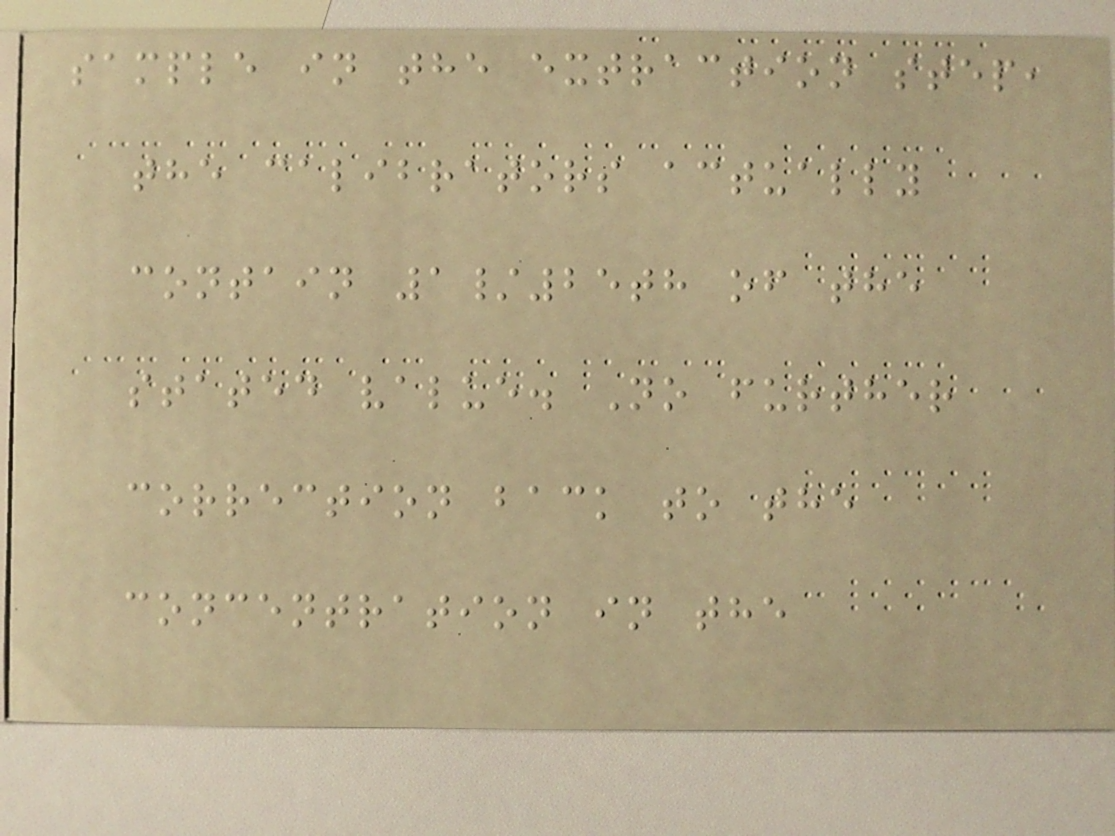sample in the extraction step,
the calibrators actually
contain 1/25th of the
stated value. No further
correction back to the
concentration in the
